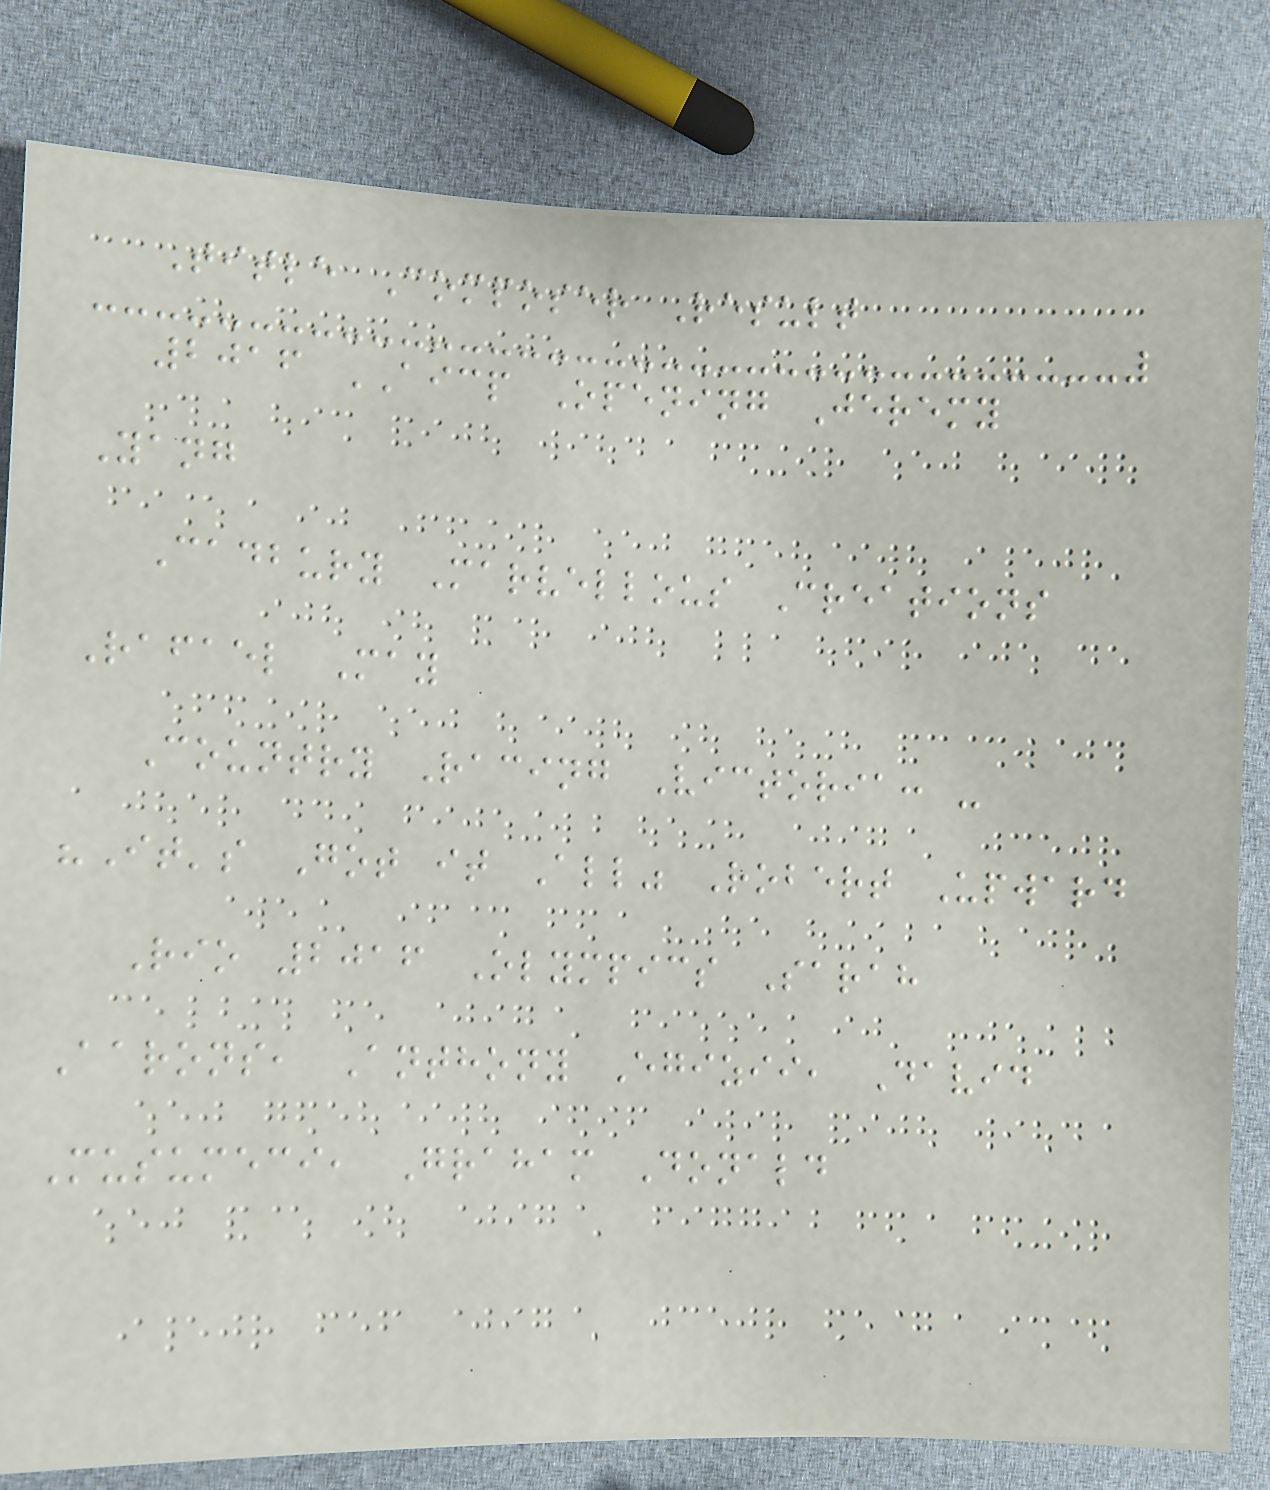Title Composer Result
2016 AICP Opening Jeremy
Yang
Cadbury Marvellous Creations
Rafael May
Country Racing Victoria: -
"It's Got it All" Robert Upward
Rio 2016 Olympics Sarah
Aarons, Anthony Egizii, David
Musumeci, Graham Donald
